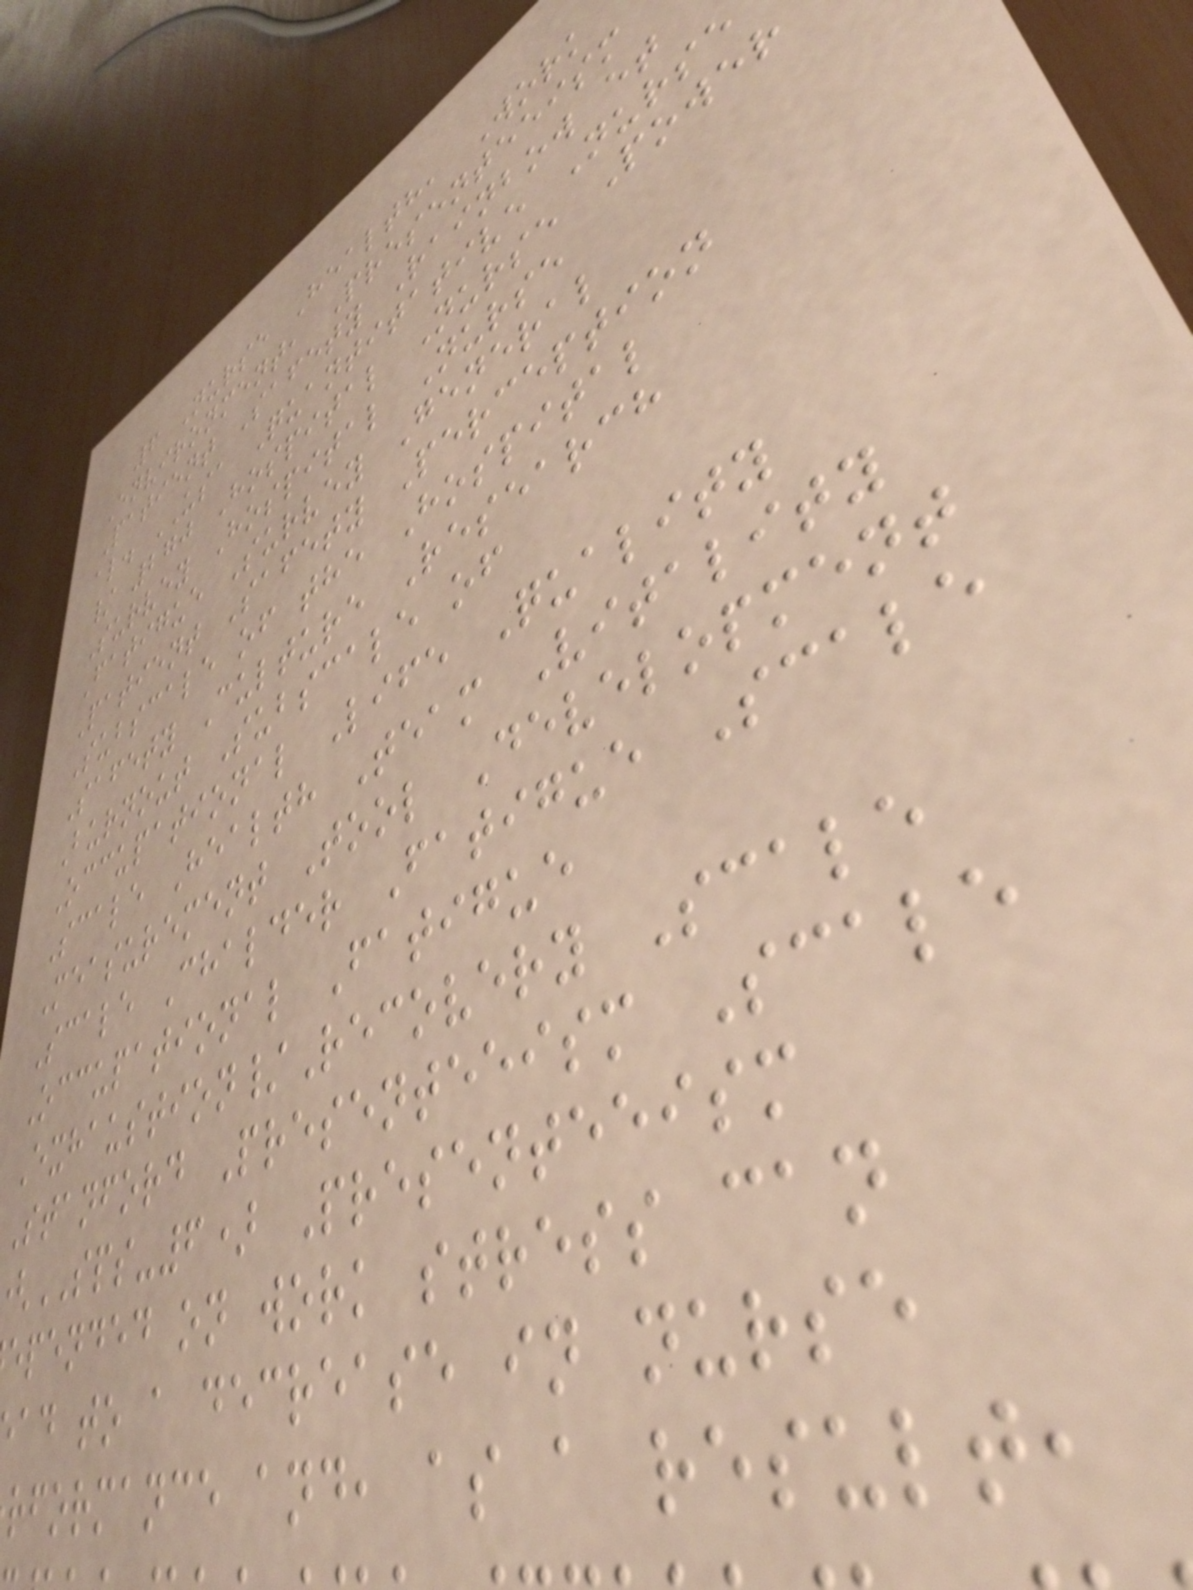6 Nurse Health, Work
Environment, Presenteeism
Patient Safety Rainbow et
al. USA Quantitative Nurse
/ 270 Hospital Nurse Power
Survey Hospital Nurse
Fatigue Survey General
Patient Safety Perception
Subscale of the Hospital
Safety Culture Research
Burnout Subscale of
Occupational Life Quality
Scale Health Team Vitality
Measurement Tool Development
Scale Chalder Fatigue Scale
Occupational Fatigue
Exhaustion/Recovery Scale
Stanford Presenteeism Scale
SPS-6) Presenteeism
epended on work stress can
ad to a decrease in nurse
rformance and, as a result,
